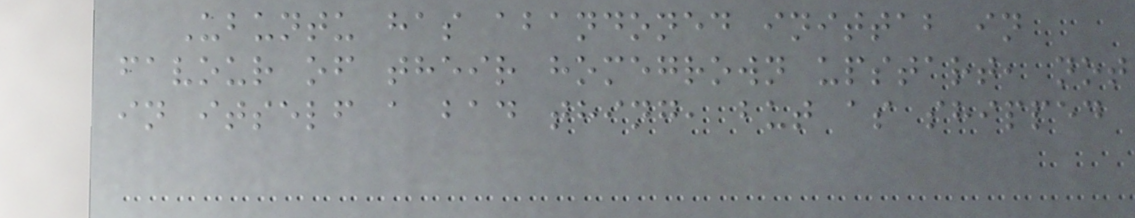Ubuntu has abandoned inittab in
favour of their homegrown upstart, not
in itself a bad thing, but as shipped
